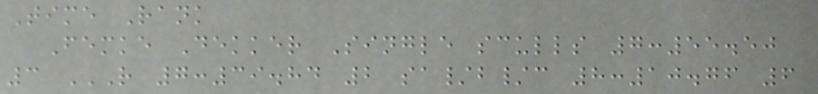Time Rank
Femke Dekker Single sculls 7:55.50
3 R 7:39.84 2 SA/B/C 8:10.76 6
